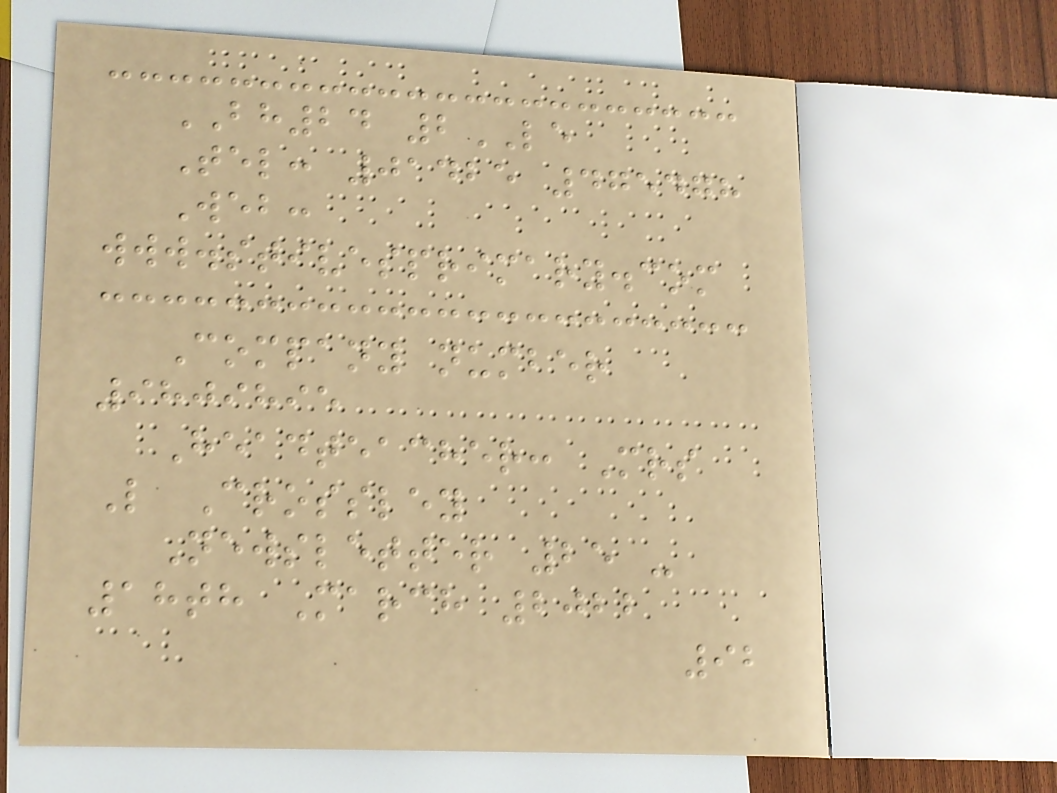BH24 2LE
Tel: 01425 475478
Web:
www.stivesprimary.com
Company number
9809895
Headteacher: Mrs
L Crossley
Newsletter 25 -
18th March 2022
92
